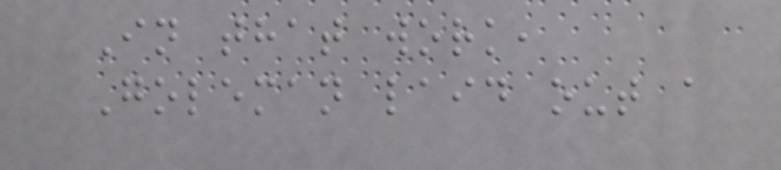In that work,
Goleman laid out a
